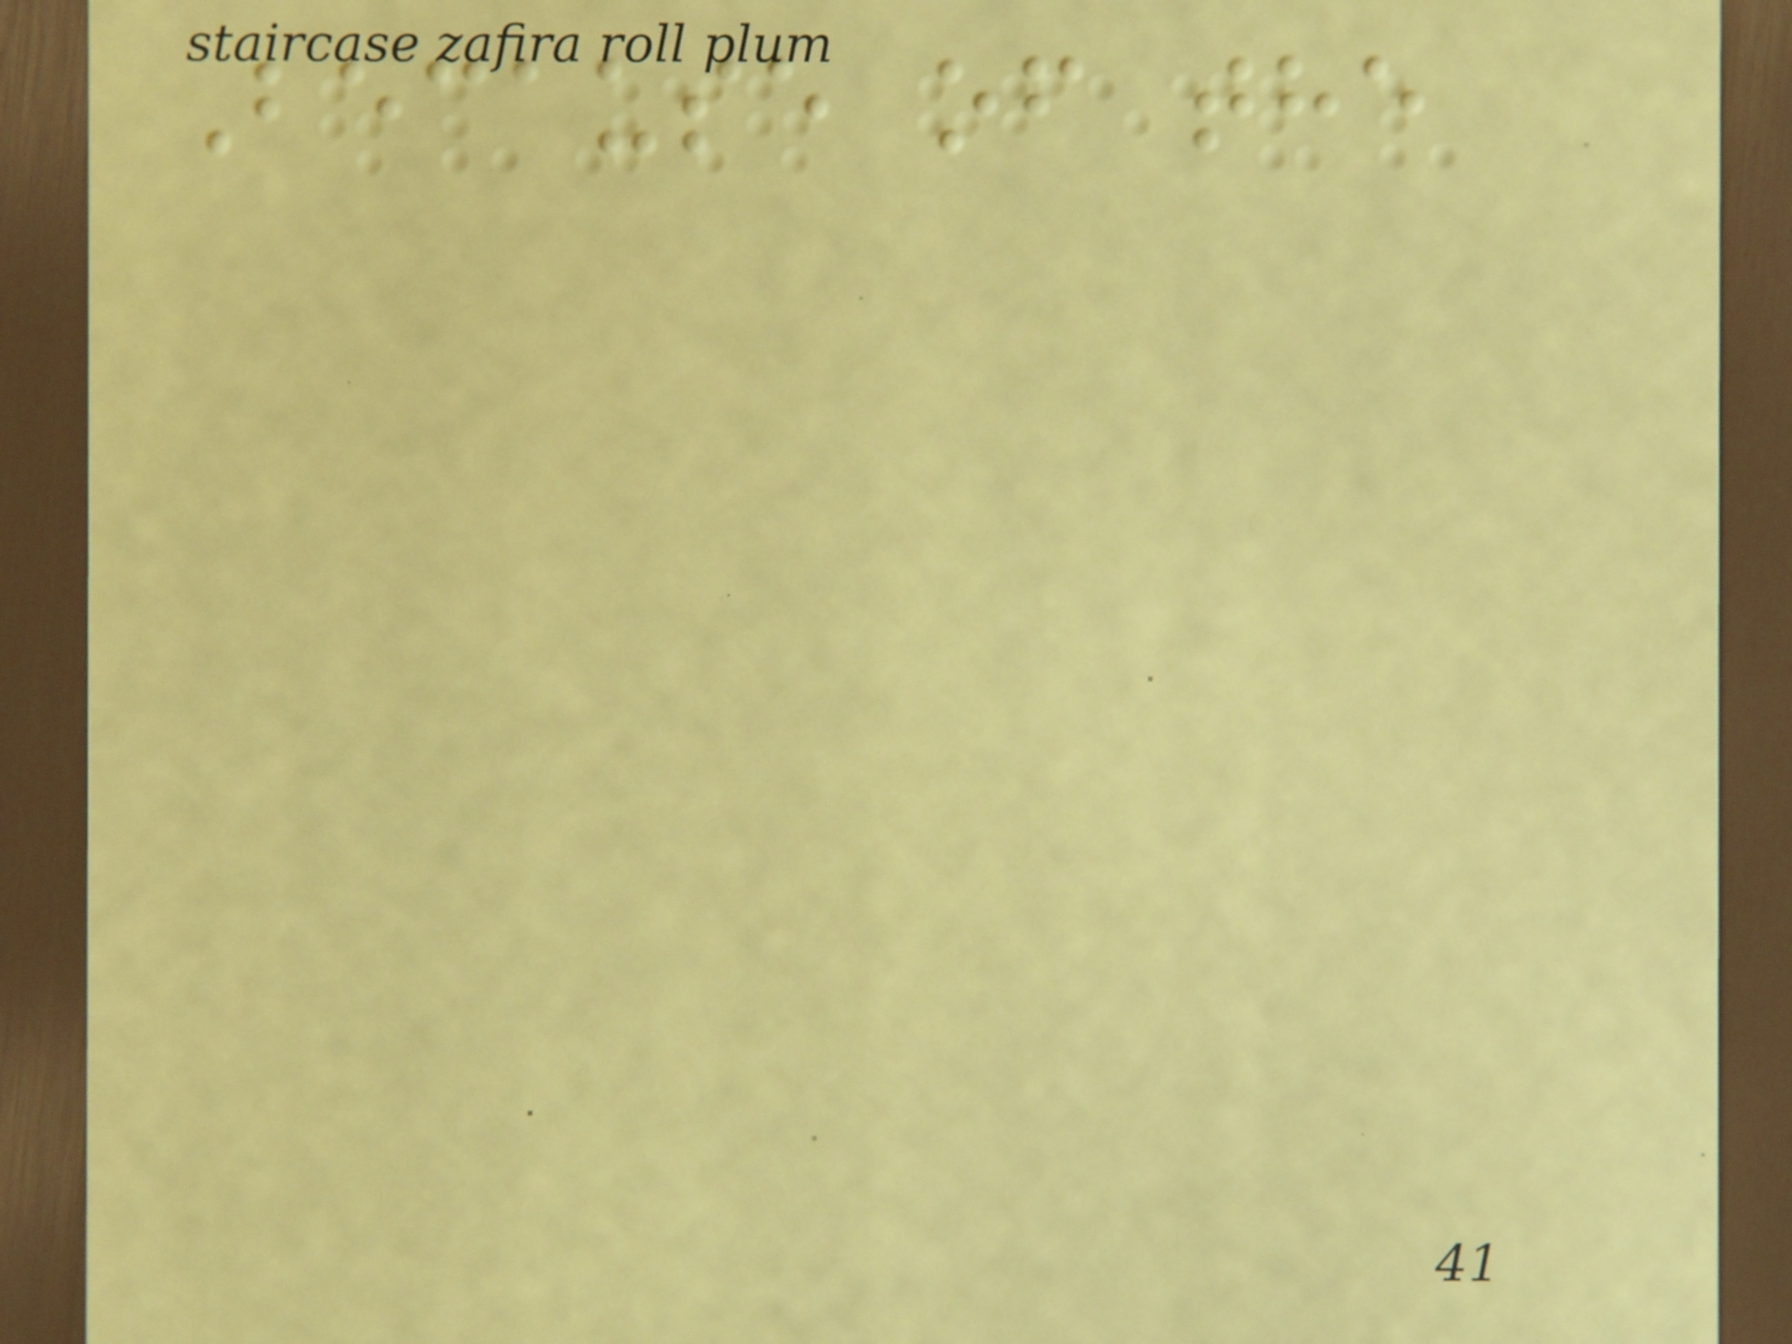Because of the
